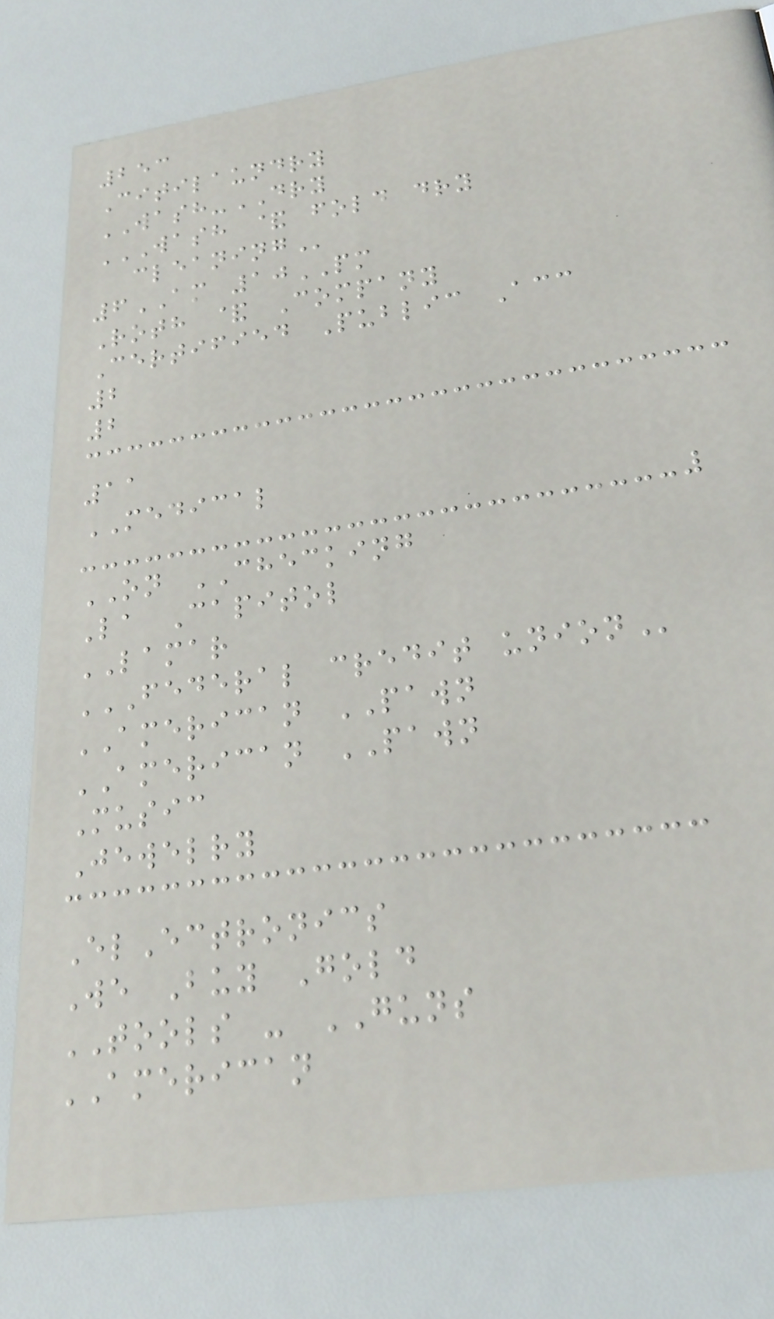253
Citilaundry
WASH-DRY
WASH & FOLD DRY
CLEANING
6AM 10PM
Roth & Company
Certified Public Acc
2
2
11
MEDICAL
ON CHECKING
La Capitol
LAMAR
FEDERAL CREDIT UNION
AMERICAN PAWN
AMERICAN PAWN
Music
Jewelry
ElEctronics
We Buy Gold
TOOLS - GUNS
AMERICAN
